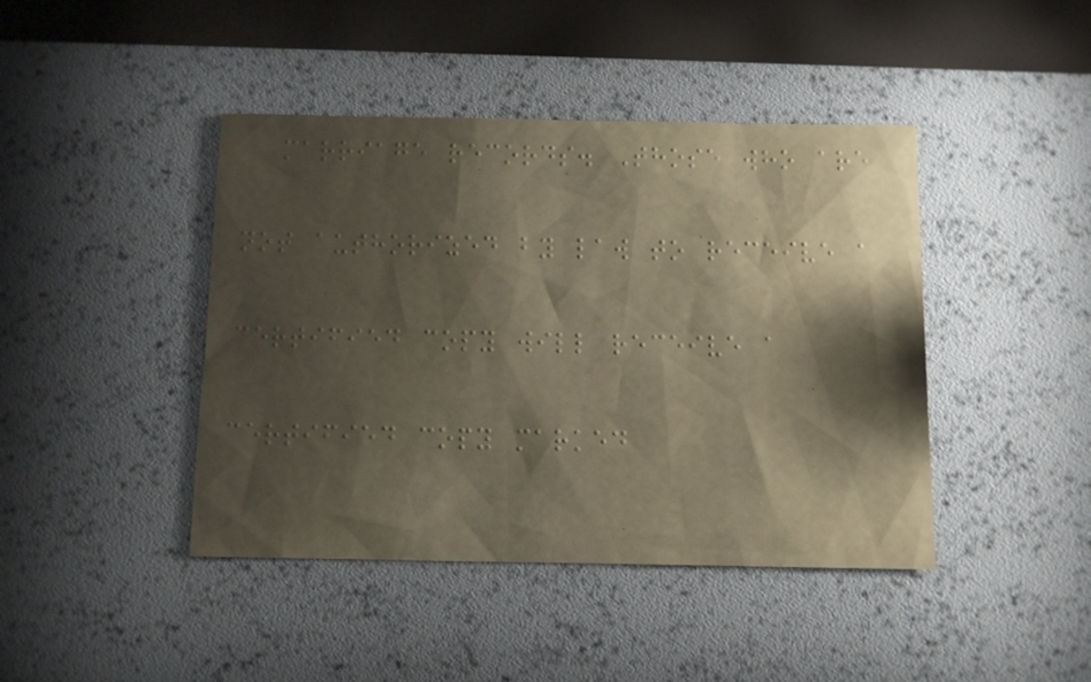marriage records. Those who are
not authorized by law to receive a
certified copy will receive a
certified copy marked
